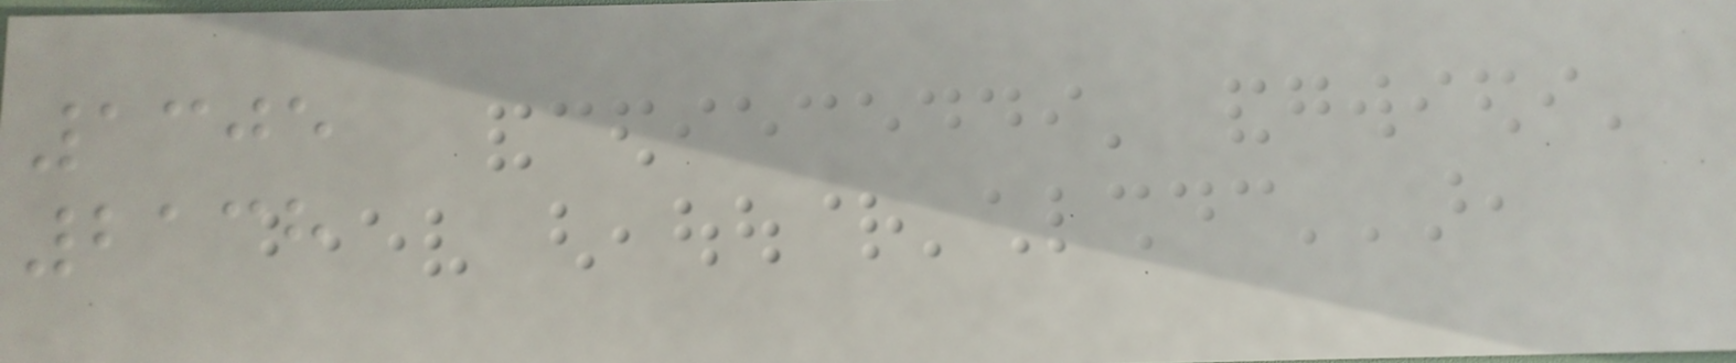1305
2138
